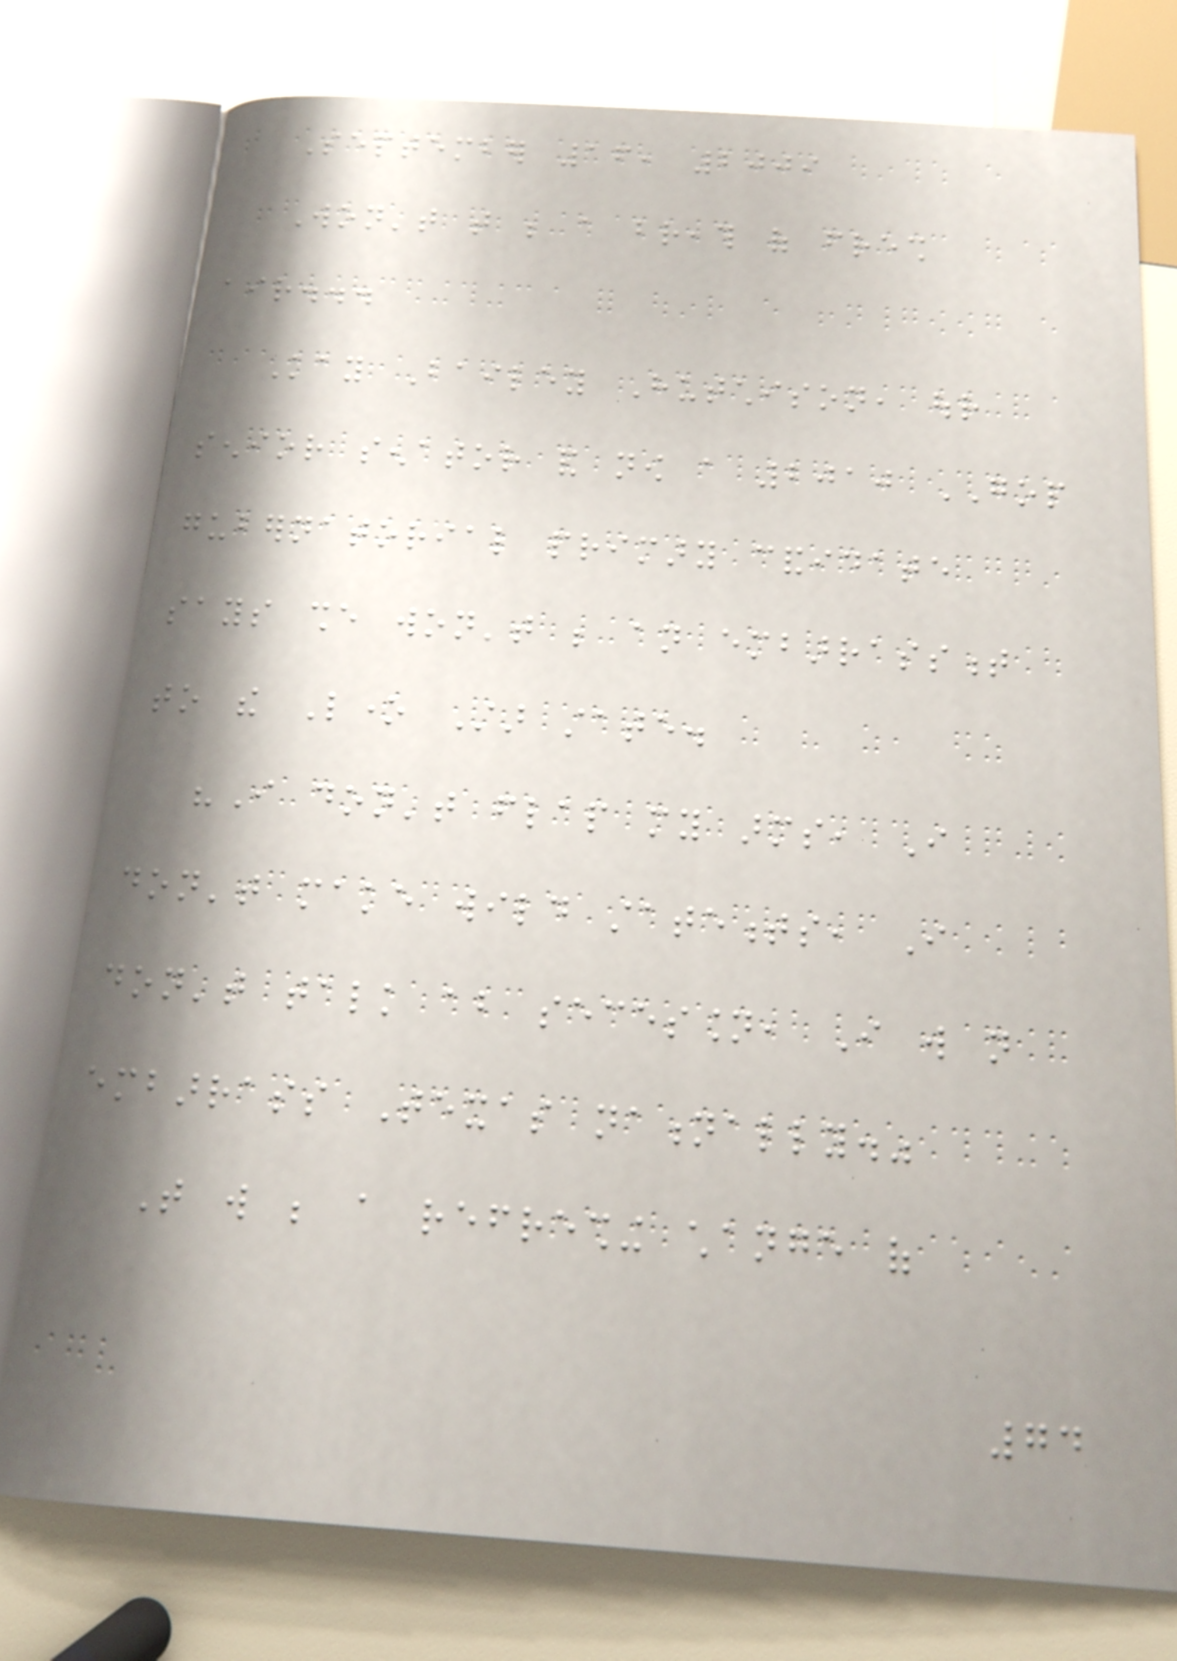September 16, 2009
Won't that be a breath of fresh
air...
Kay Bailey Hutchison, our
senior senator and now a 2010 GOP
gubernatorial primary candidate
says she won't be an embarrassment
to the Lone Star state.
"I don't flap my arms, I
don't make wild statements, I
don't talk about secession, I will not
embarrass Texas nationally."
That will be a refreshing change of
74
